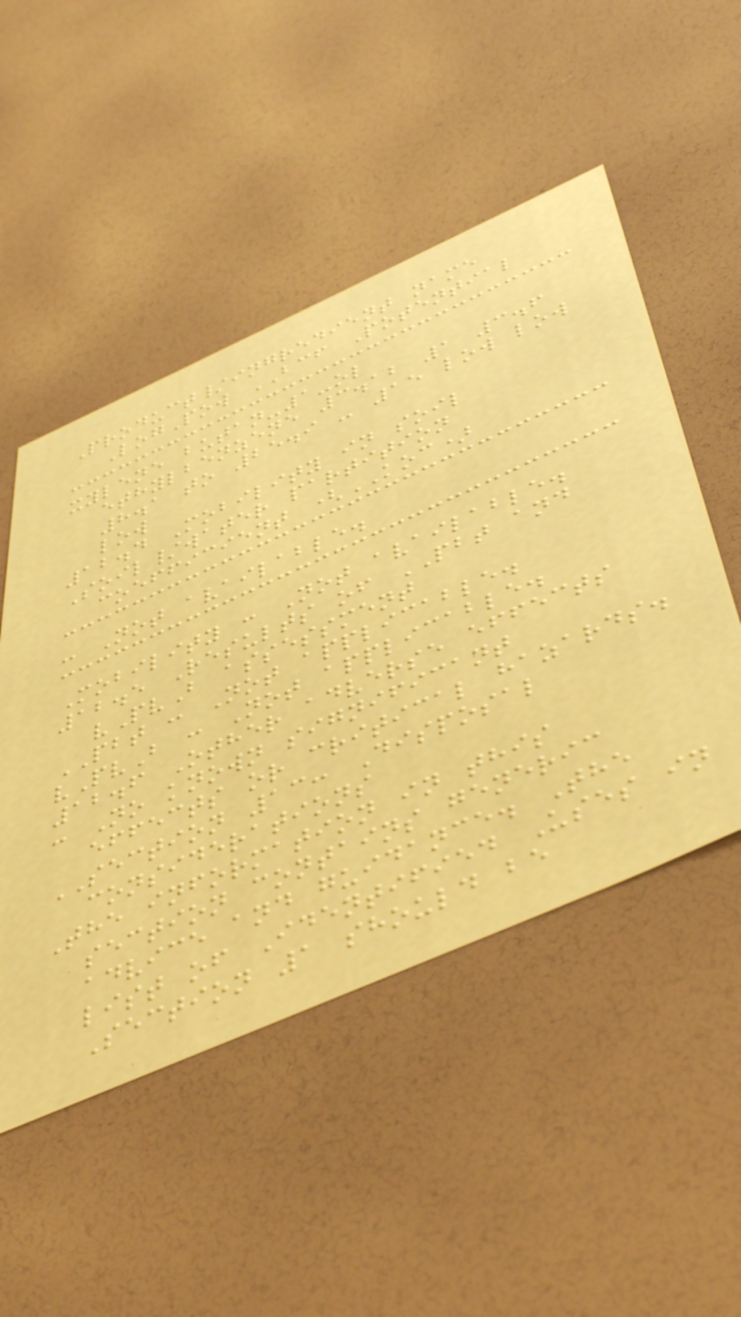Product/ingredient name
LogPow BCF Potential
xylene butan-1-ol
ethylbenzene 3.12 1 3.6
8.1 to 25.9 - 15 low low
low
12.4 Mobility in soil
Soil/water partition
coefficient (KOC)
: Not available.
Mobility : Not available.
12.5 Results of PBT and
vPvB assessment
PBT : Not applicable.
vPvB : Not applicable.
12.6 Other adverse effects
: No known significant
effects or critical hazards.
SECTION 13: Disposal
considerations
The information in this
section contains generic
advice and guidance. The
list of Identified Uses in
Section 1 should be
